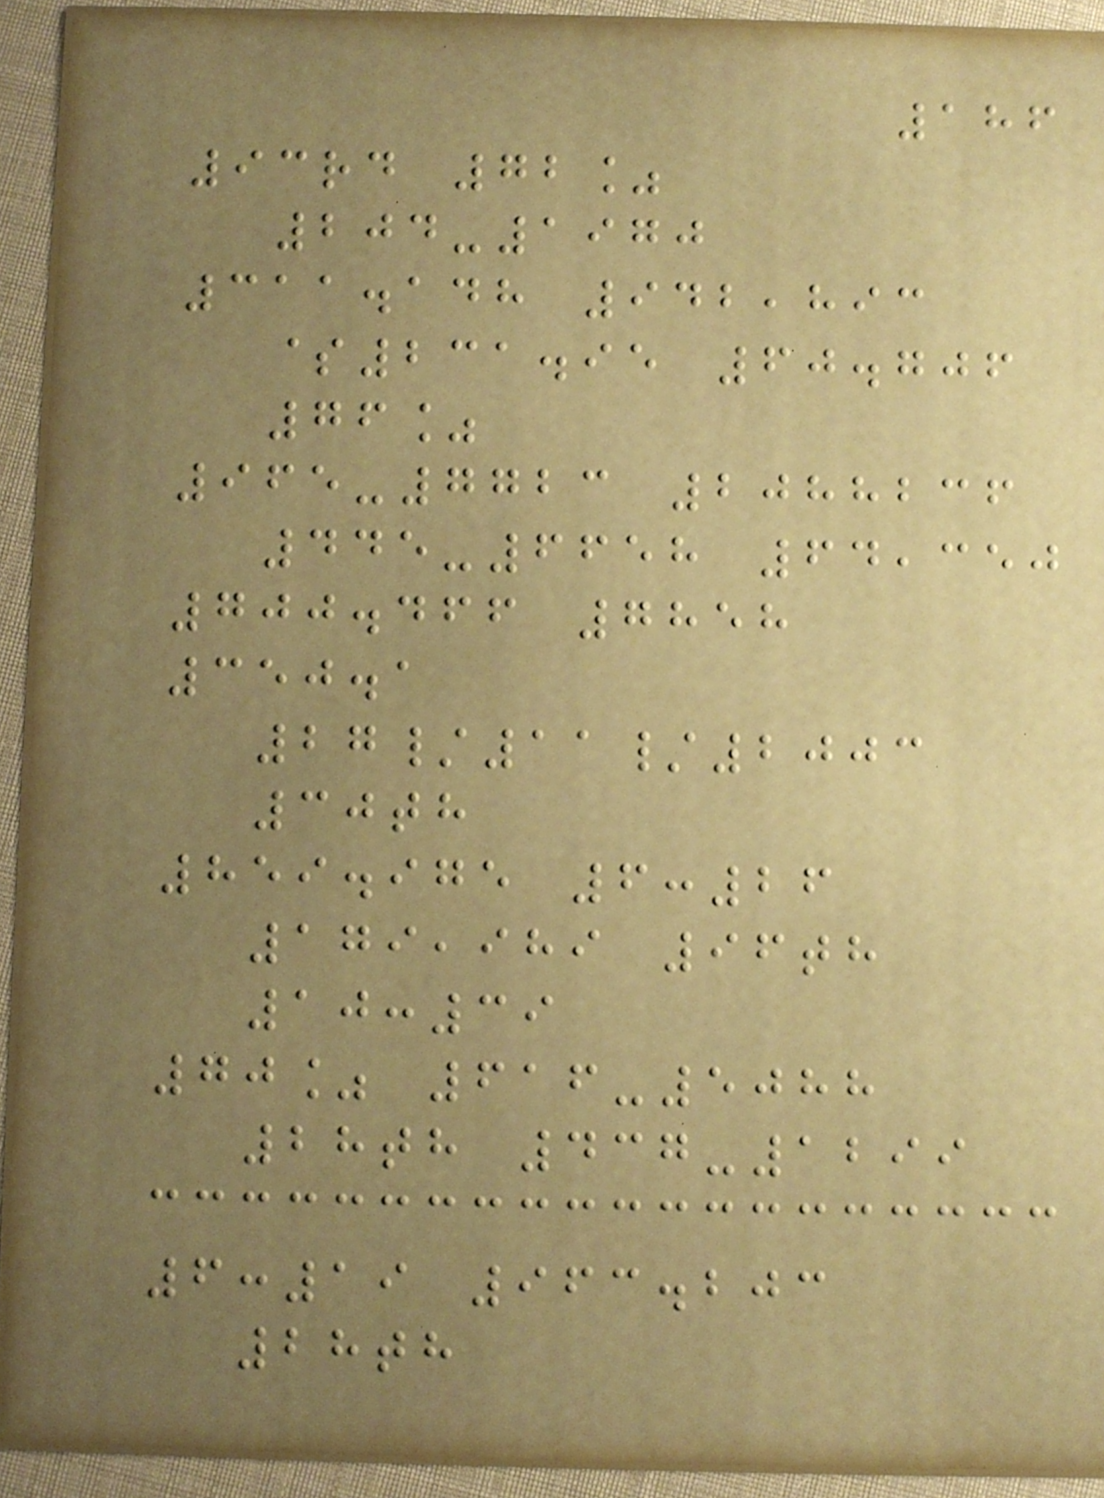186
93rd 72%
204-1970
311.148 942,893
$231.95 60.706
76%
965-7723 2088236
445-6658 64,350
700.466 7858
350.1
27/11/2003
30th
859.975 6:26
179,989 96th
10:39
70% 616-5088
28th 437-1299
6:19 963.203
28th
